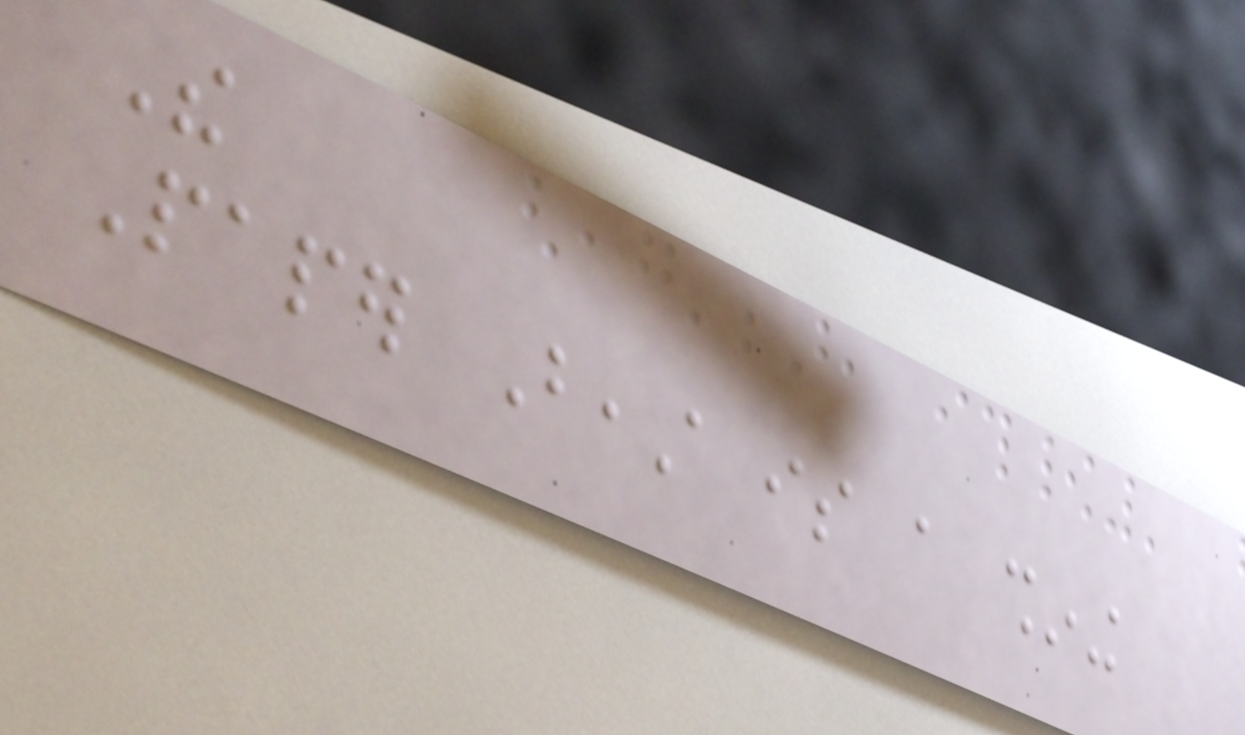The
Paper Beast is a shining
